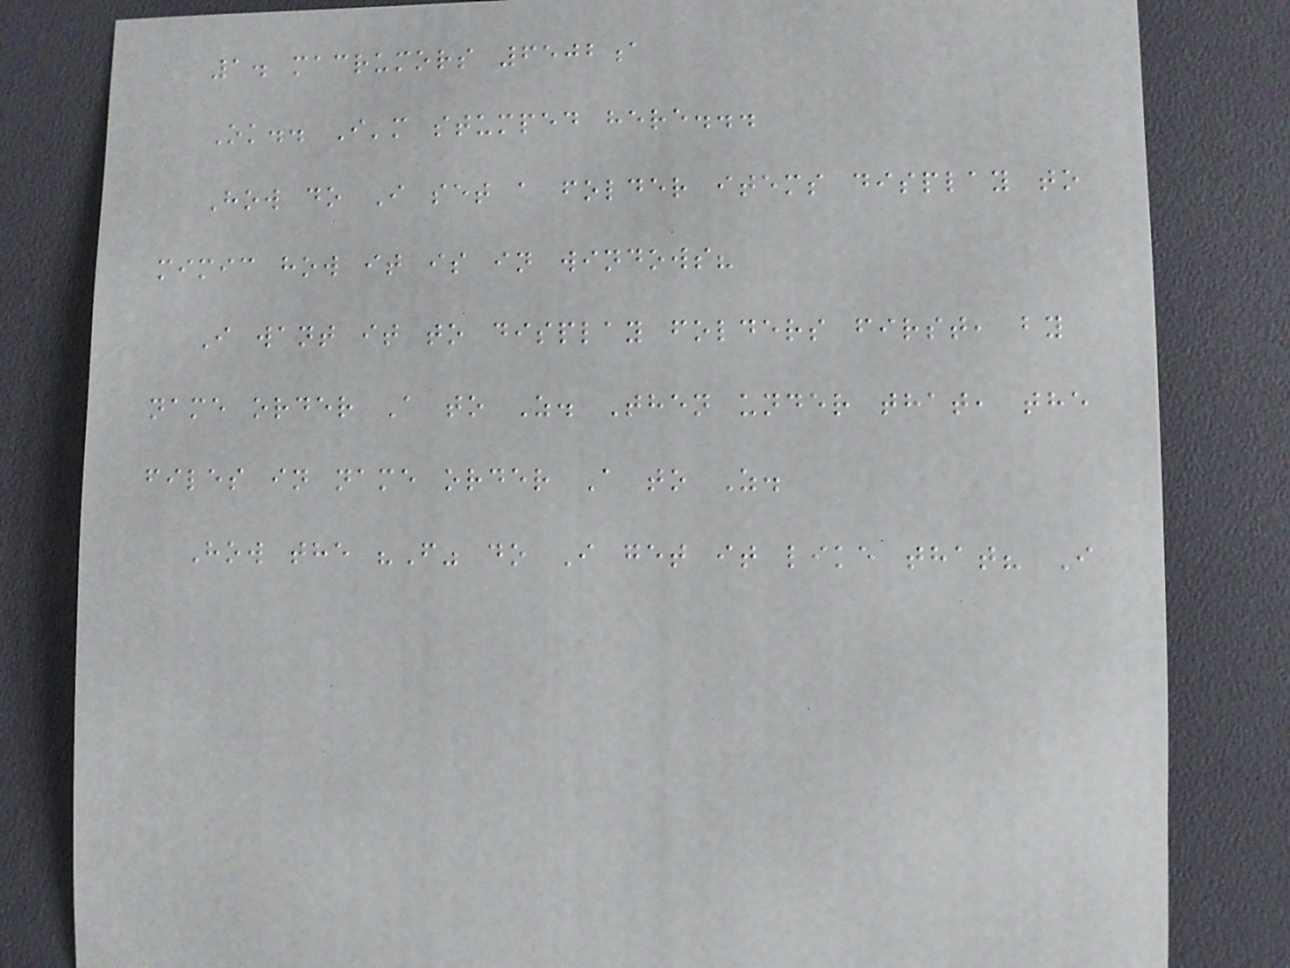1. macrumors 6502a
Ok.. I'm stumped here...
How do I set a folder items display to
mimic how it is in windows?
I want it to display folders first, by
name order A to Z. Then under that, the
files in name order A to Z.
How the "F" do I get it like that? I
